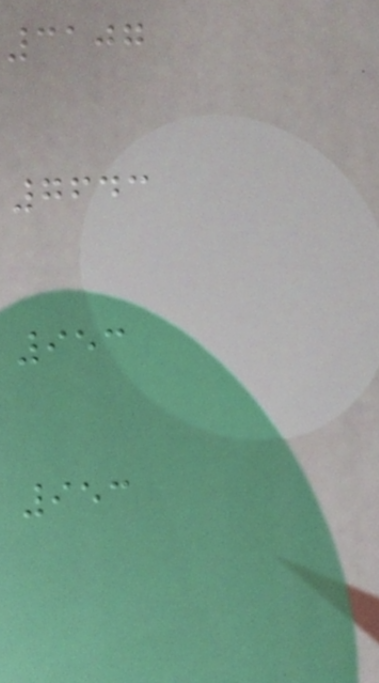3107
7643
953
953
